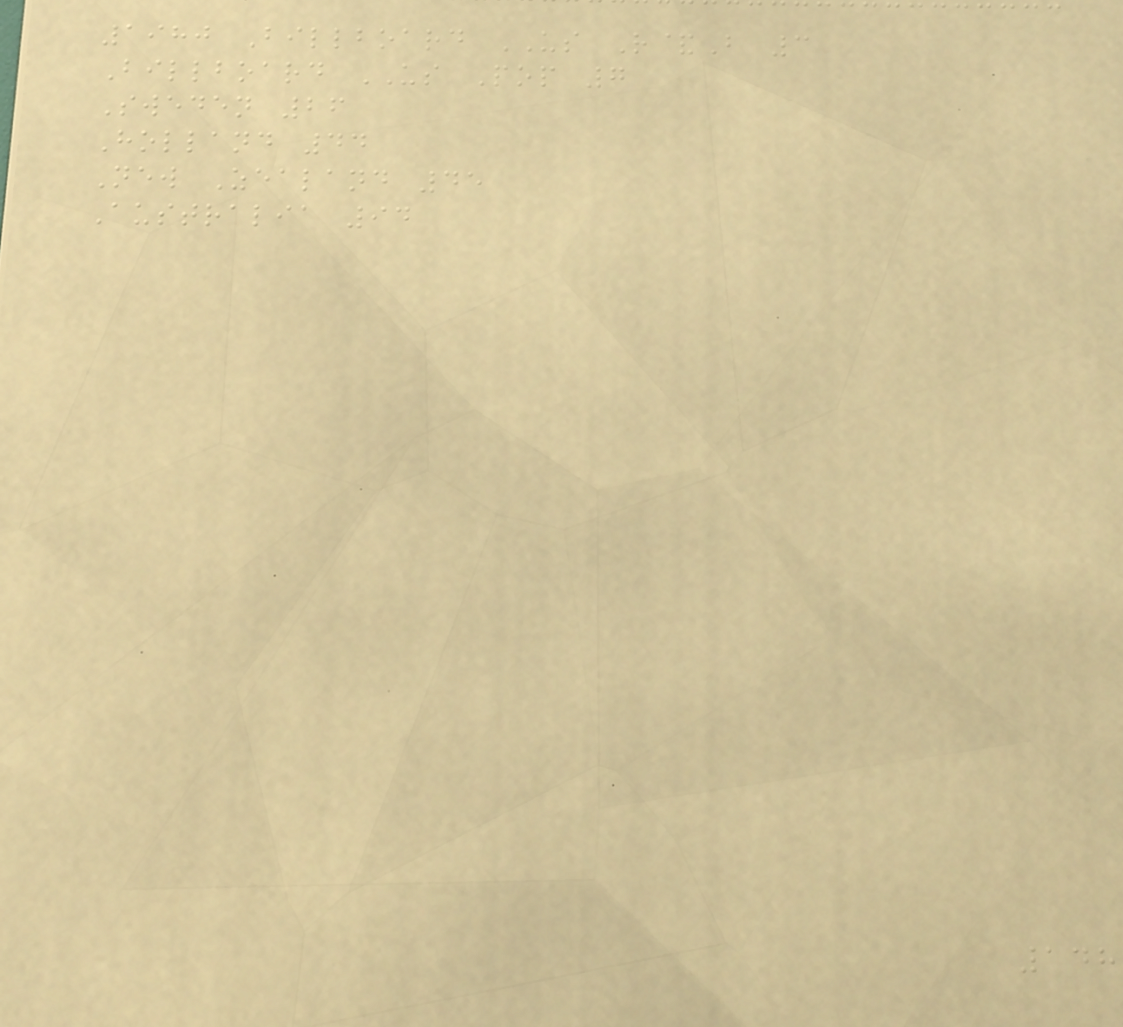1980 Billboard US R&B 3
Billboard US Pop 7
Sweden 26
Holland 44
New Zealand 45
Australia 94
148
